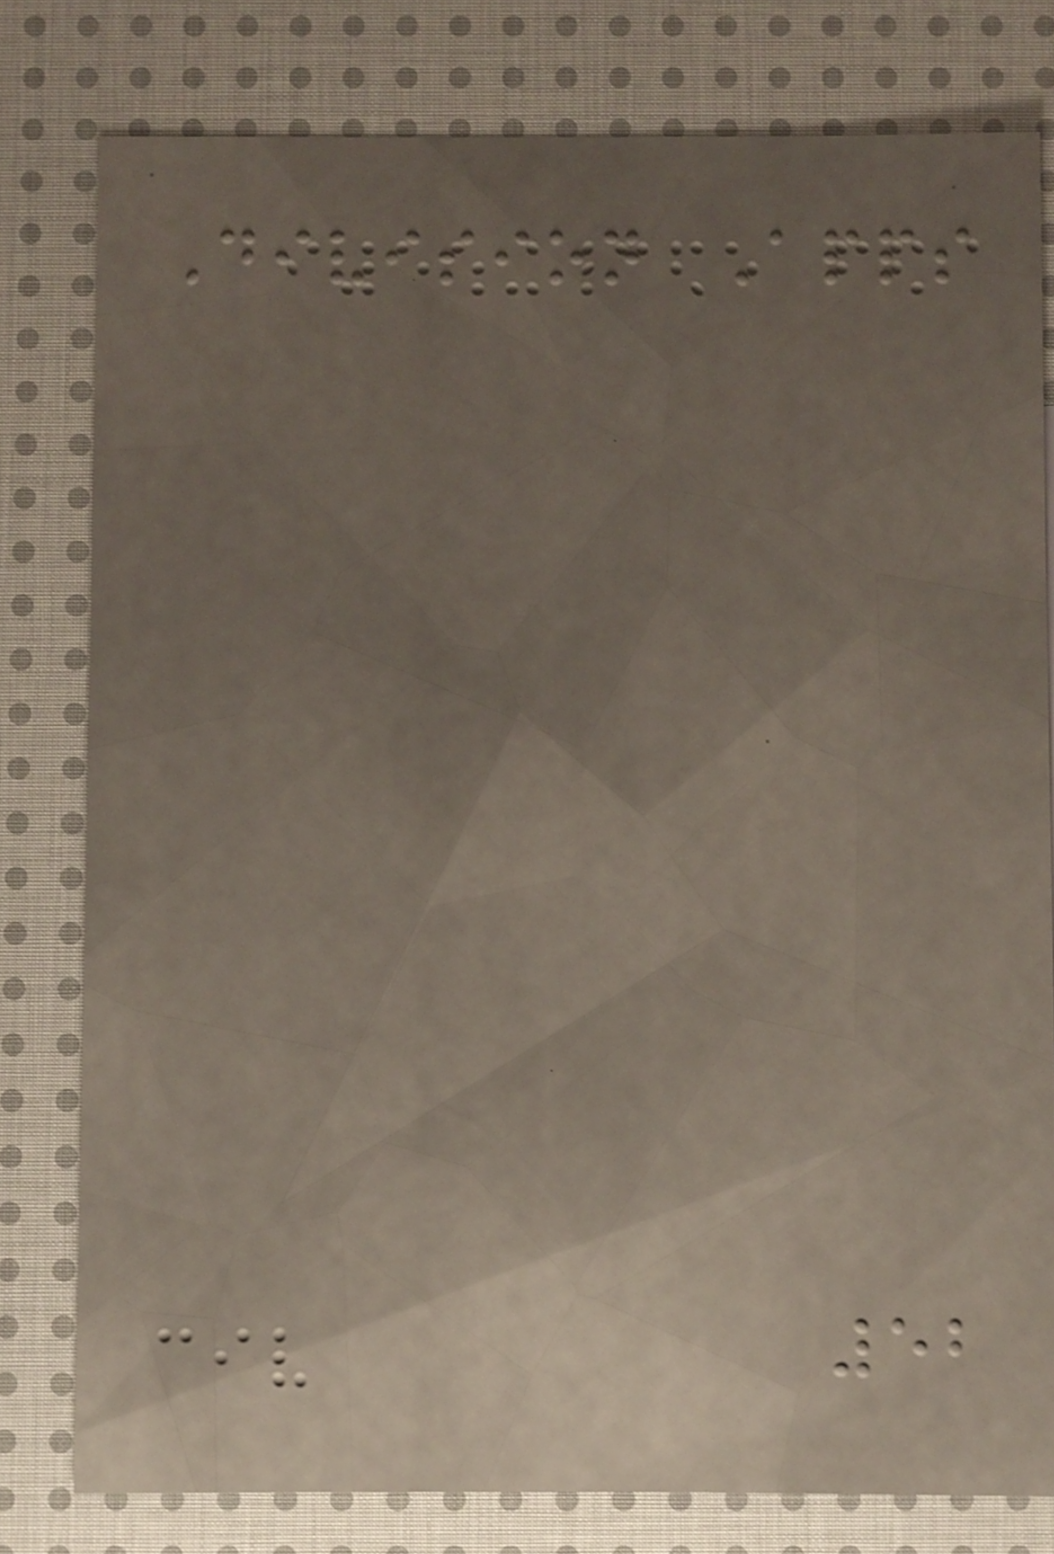Division Apps
52
